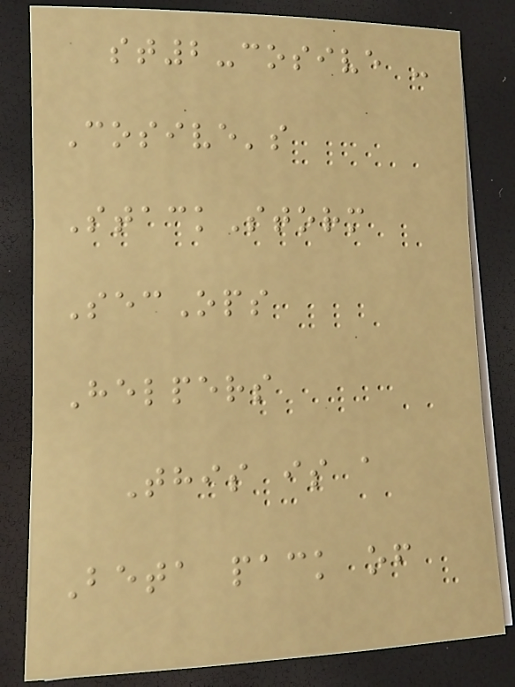st2-cosive -
Cosive's
StackStorm
SecOps
Helpers
This is a
Beta pack of
